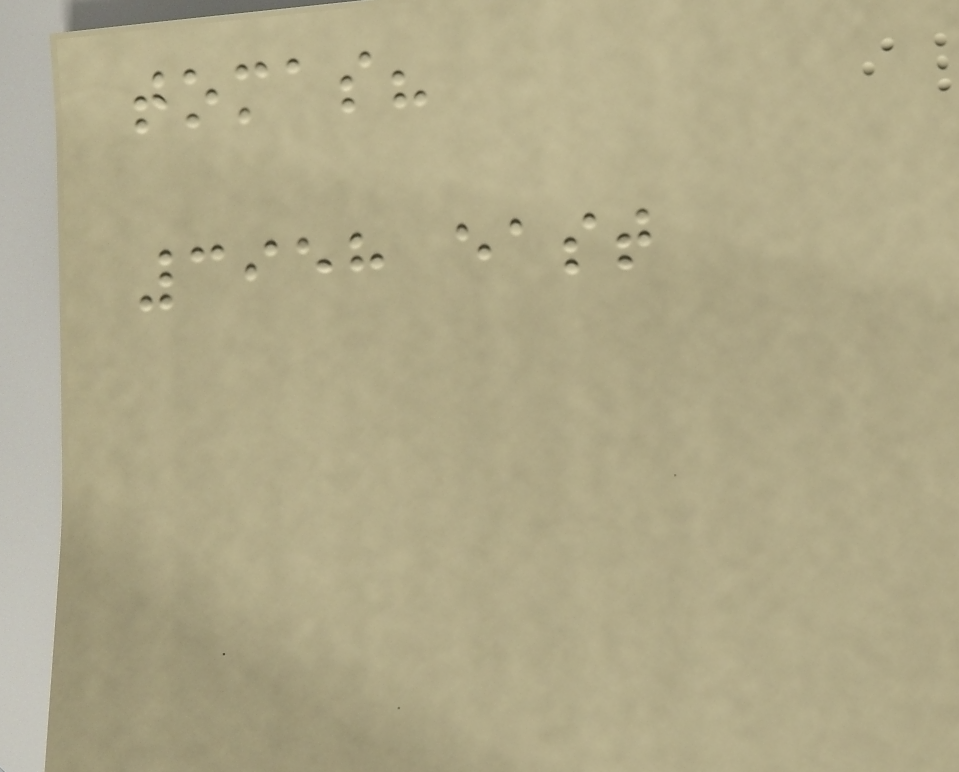tomas?
3958 east
